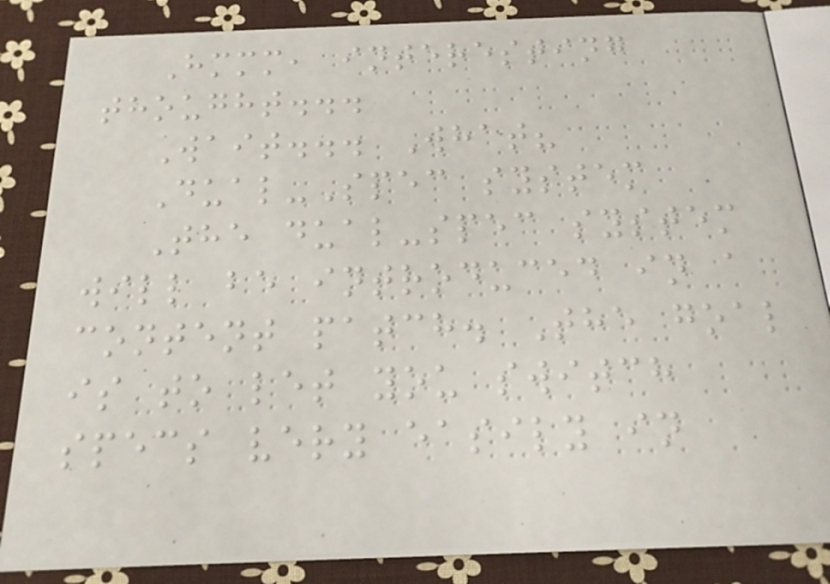Hmmm, interesting
thought...
Wait... What?
Dual-Spec system
The dual-spec system
will be introduced in a
content patch. The goal
is to let you switch
specs very easily in
